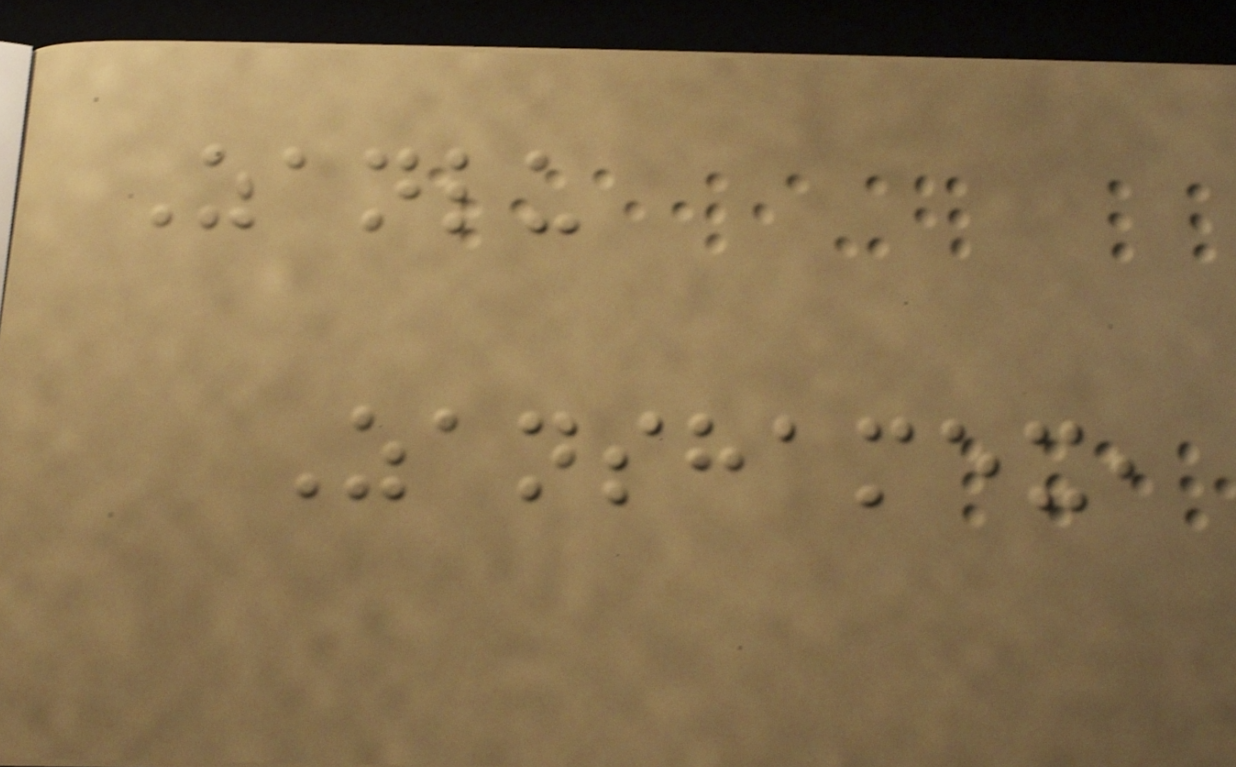Zanlu
Zanshamex,
